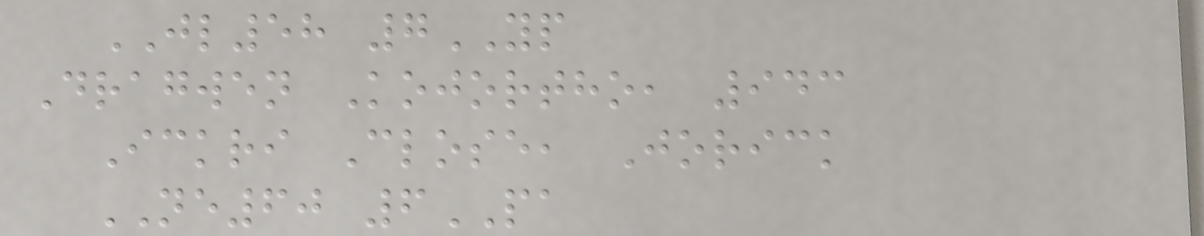JL58 7YP
Dragwen Kojortho, 943
Ickri Close, Jorick
NE60 6PA
